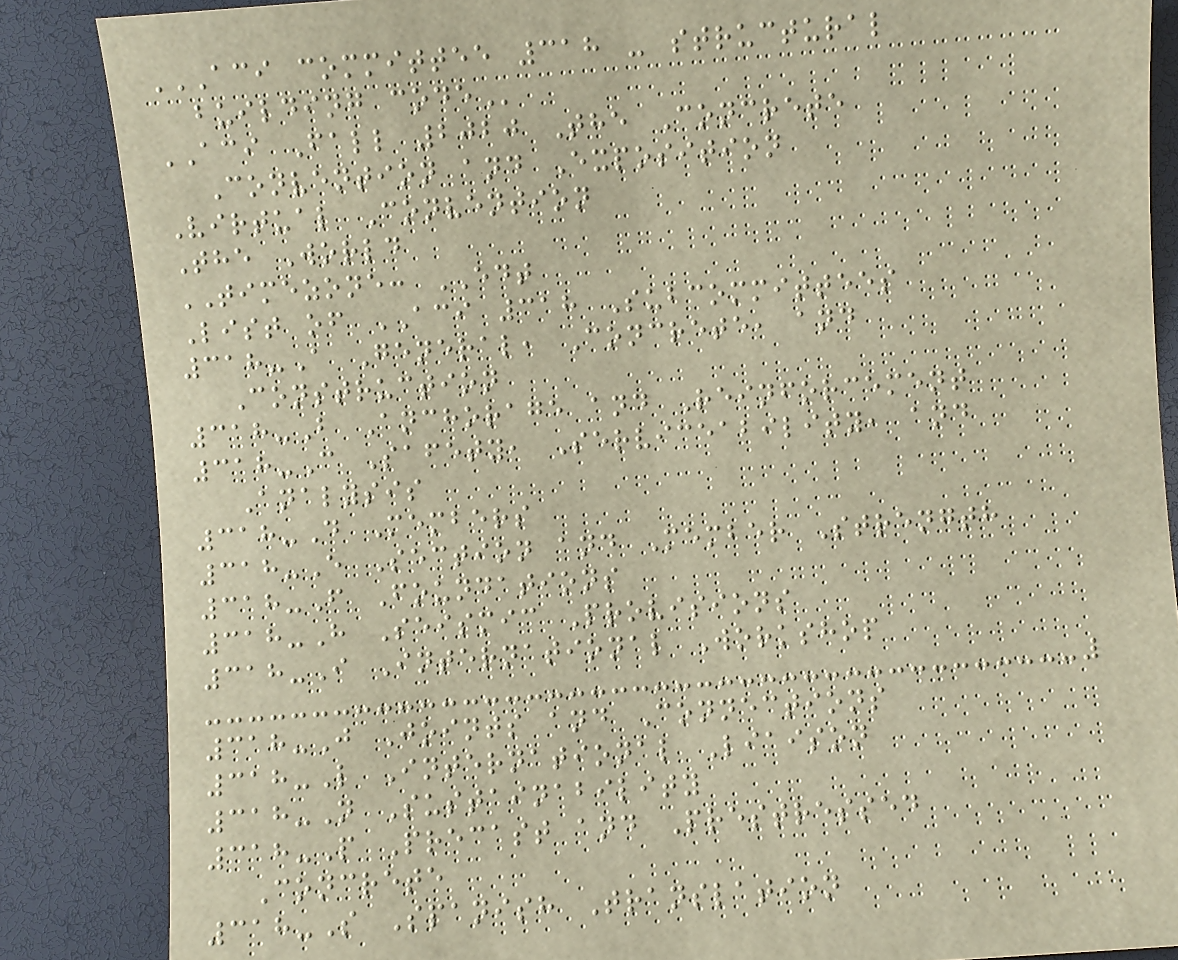ACI COMMITTEE 318 - STRUCTURAL
BUILDING CODE
ACI Fall 2020 The Concrete
Convention and Exposition
Virtual Convention
The World
TIMEZONE: EDT
List of ACI 318 Subcommittees
318-A General, Concrete, and
Construction
318-B Anchorage and Reinforcement
318-C Safety, Serviceability, and
Analysis
318-D Members
318-E Section and Member Strength
318-F Foundations
318-H Seismic Provisions
318-I International Workshop
318-J Joints and Connections
318-L International Liaison
318-N Sustainability
318-P Precast and Prestressed
Concrete
318-S Spanish Translation
